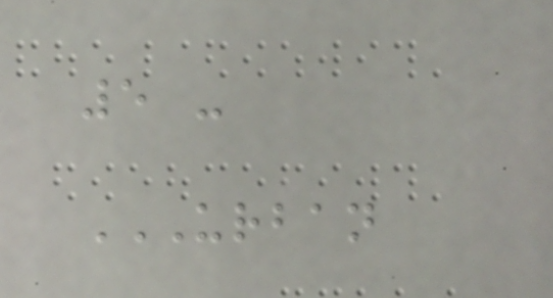5 -
URBAN
